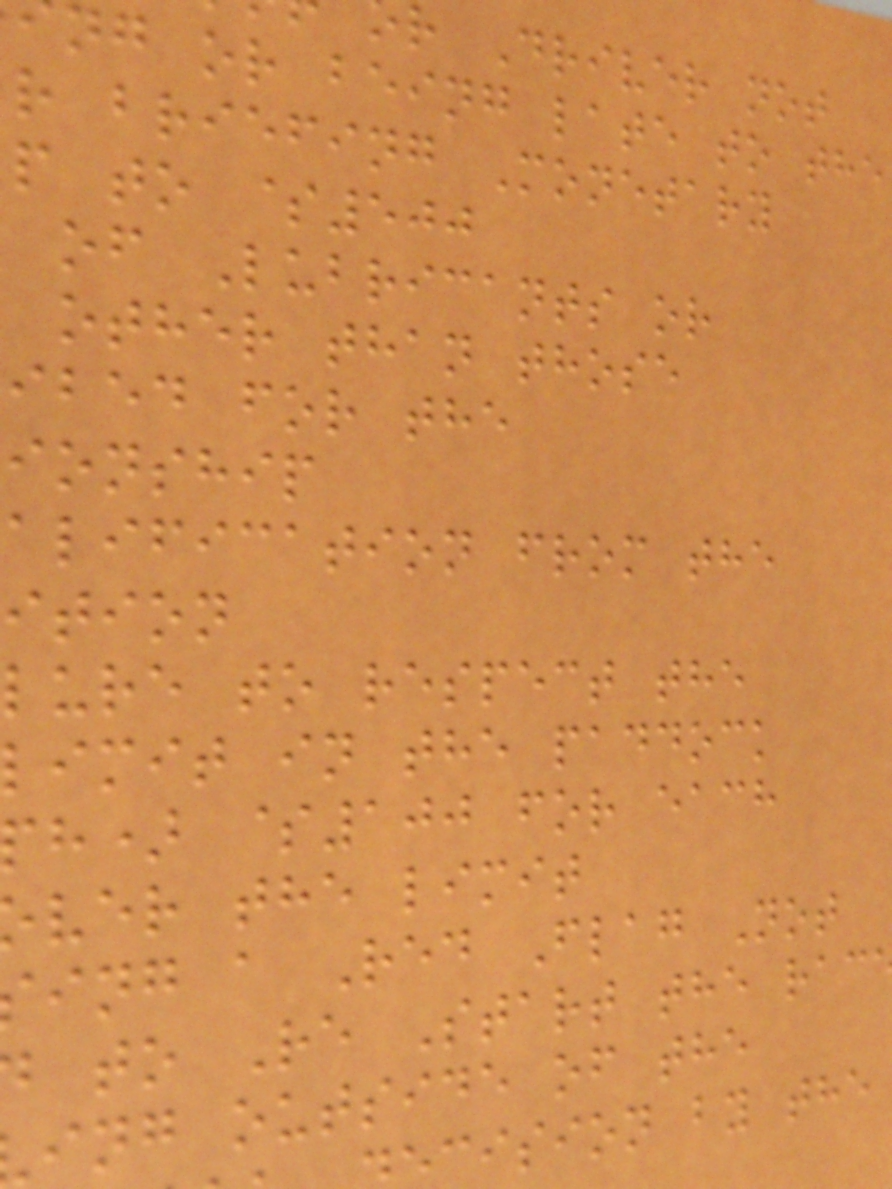r Driver not
ng or being late to the
r briefing Monetary
p to $500
of Lubricants or
other than those
ibed for the
ionship
alification from the
ition
lure to respect the
imit in the paddock
h) $100 for each
ver the limit
ing a Red Flag Not
to Re Start the rac
ing outside of the
cision by the
